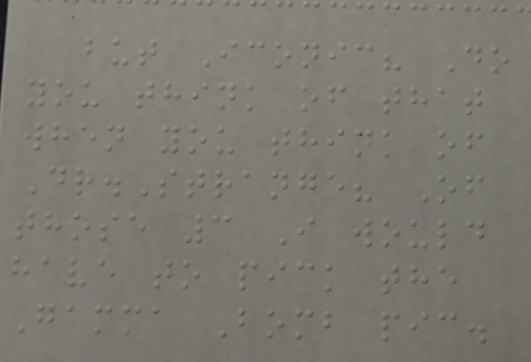but Iconic? Do
you think of that
when you think of
Dr.Strange? Of
those 3 I would
have to pick the
Gamma Bomb pic.
